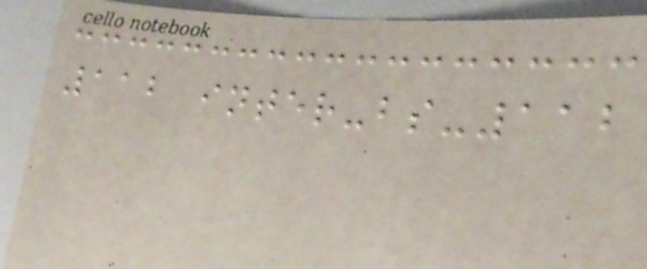112 inter-bs-112
